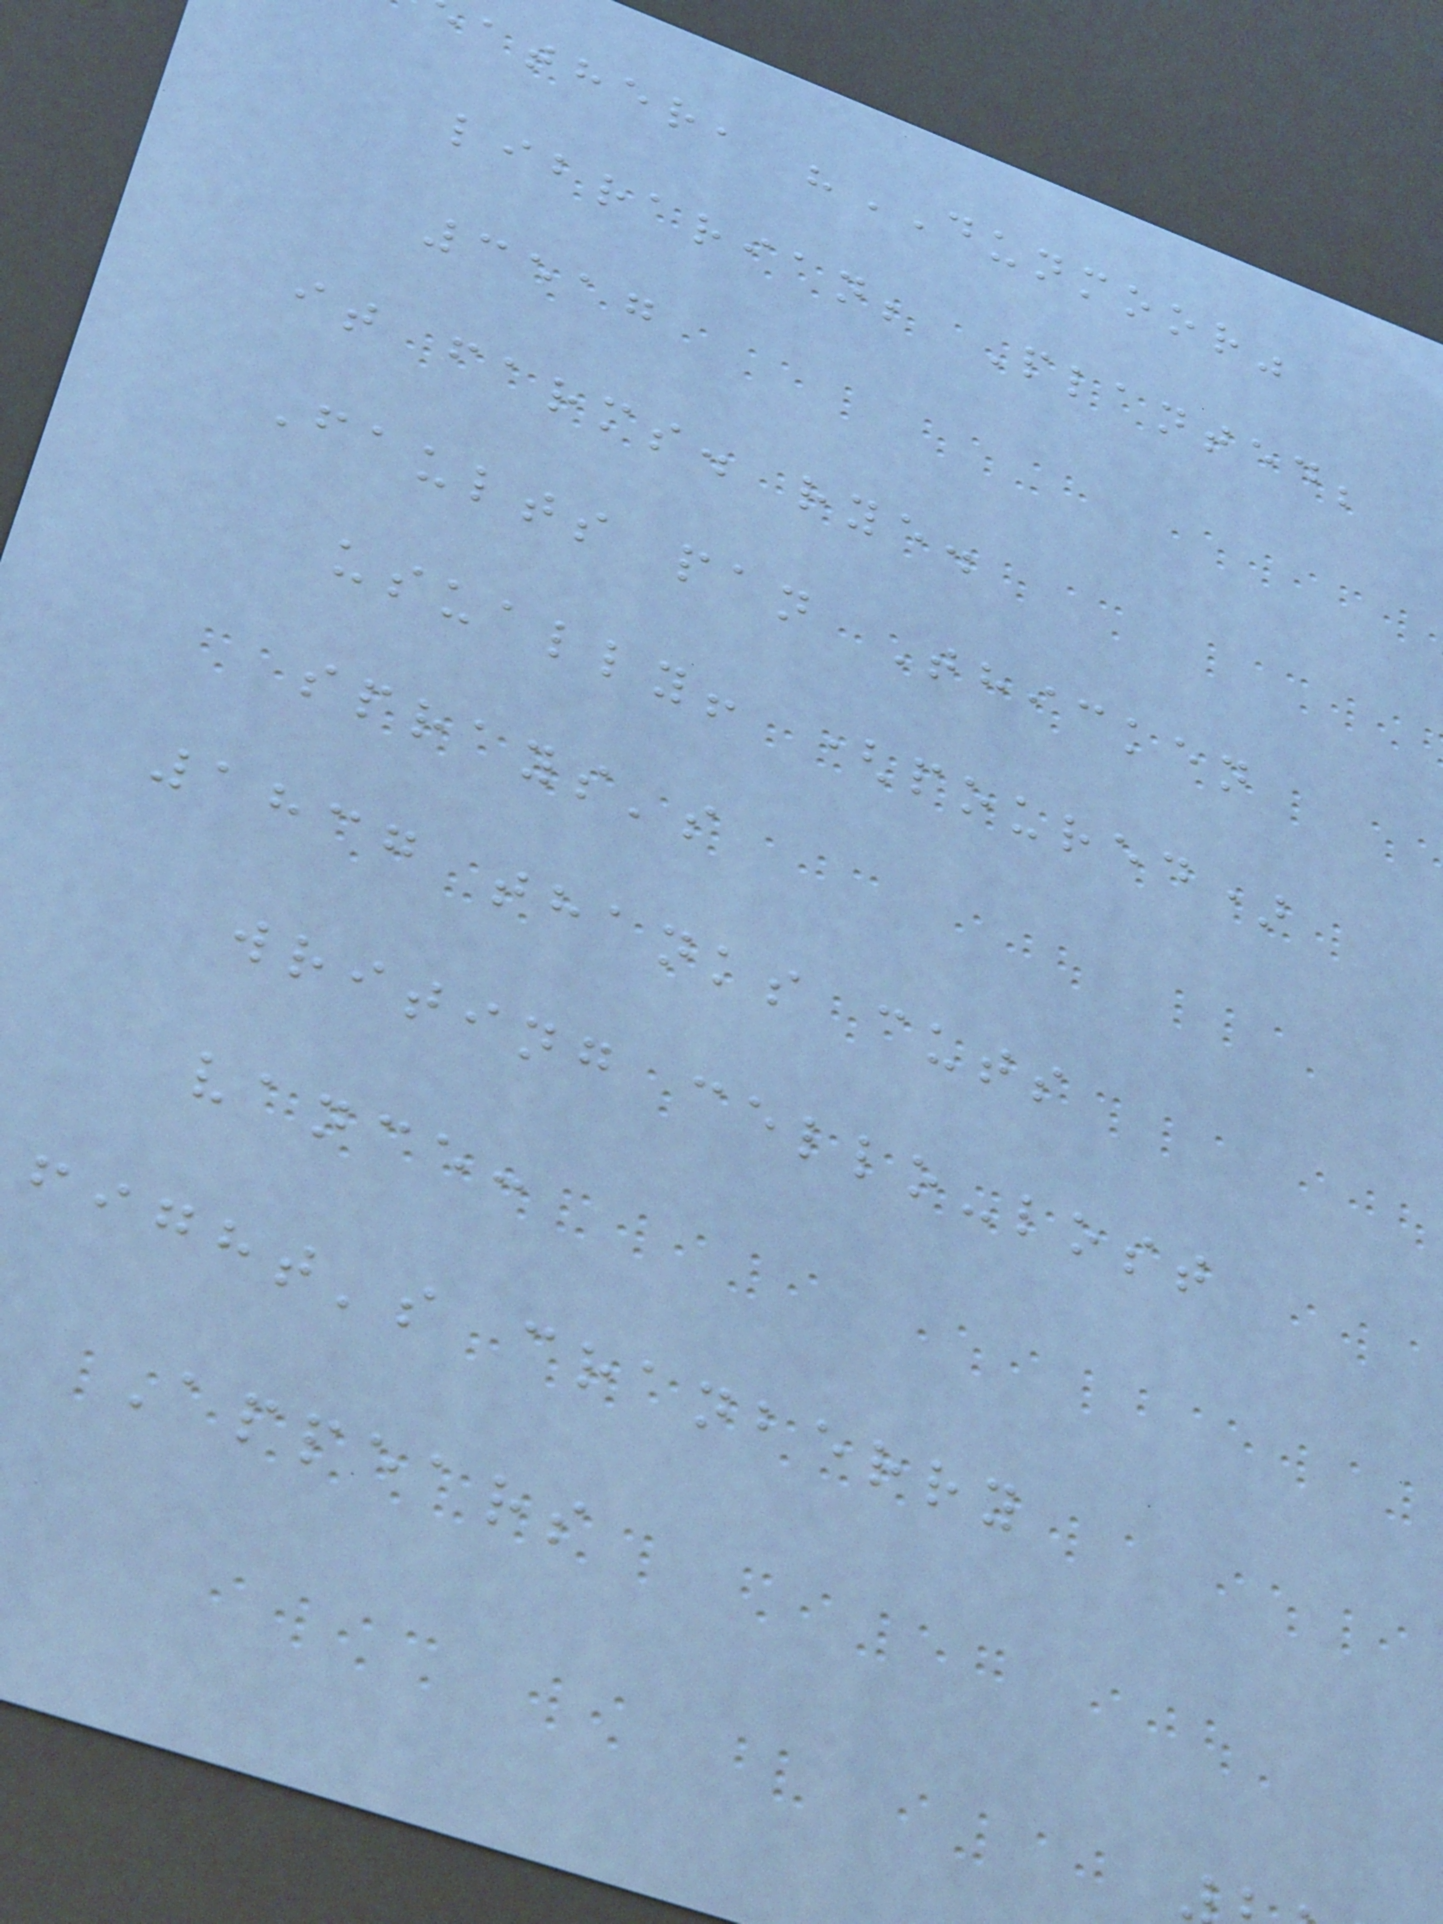ather, "DUNMOOR"
librarian; Planted;
3517
it farms. rye.
Faults pan Thicken
usually! (poured)
sprays's
1837 thanks cuts
writing cello-lost
vance:
fight's cranberry
Appears
